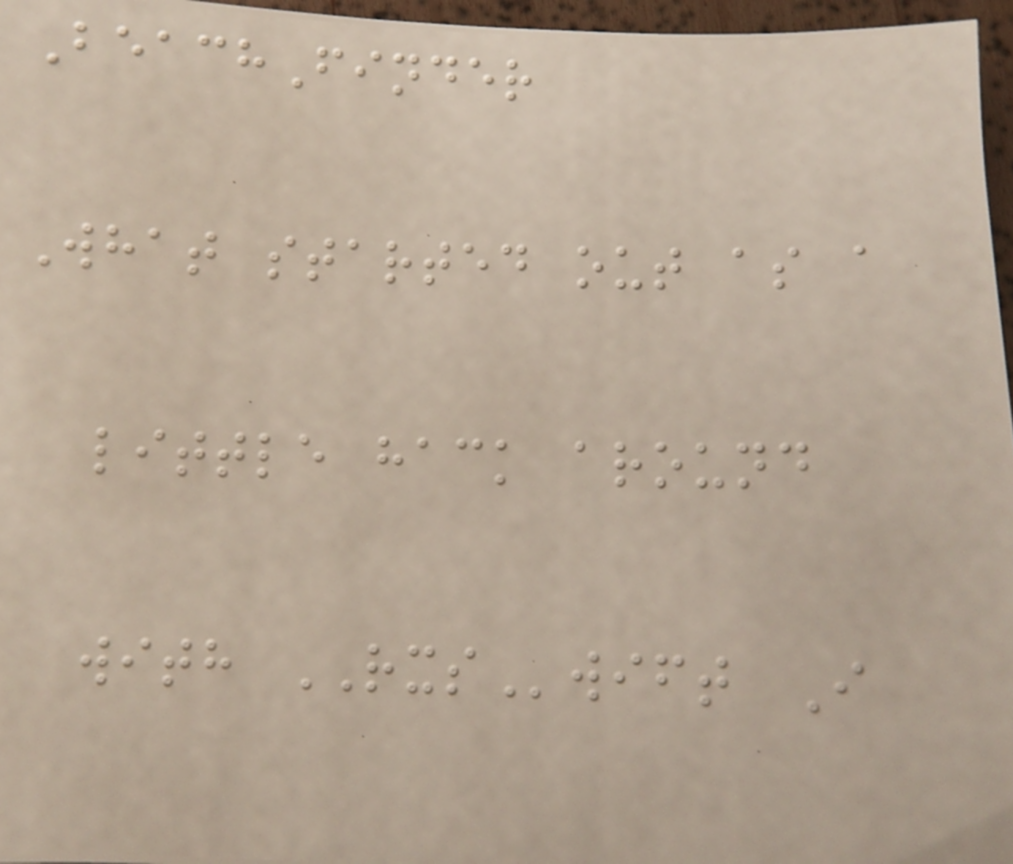BeachFinder
What started out as a
little hack around
with RXSwift I
